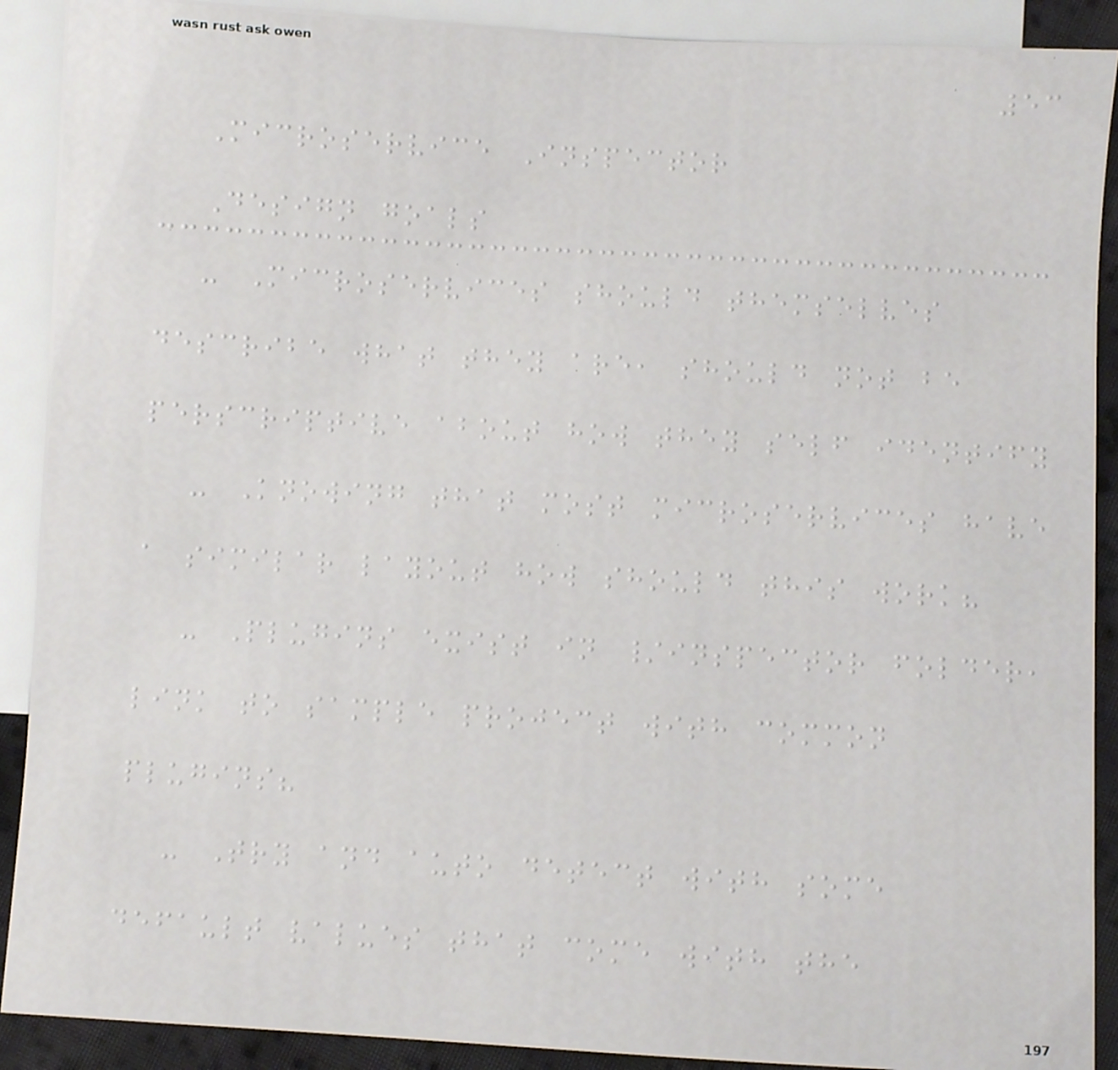53
Microservice Inspector
Design goals
- Microservices should themselves
describe what they are, should not be
perscriptive about how they self identify
- Knowing that most microservices have
a similar layout how should this work?
- Plugins exist in /inspector folder,
link to sample project with common
plugins?
- Try and auto detect with some
default values that come with the
